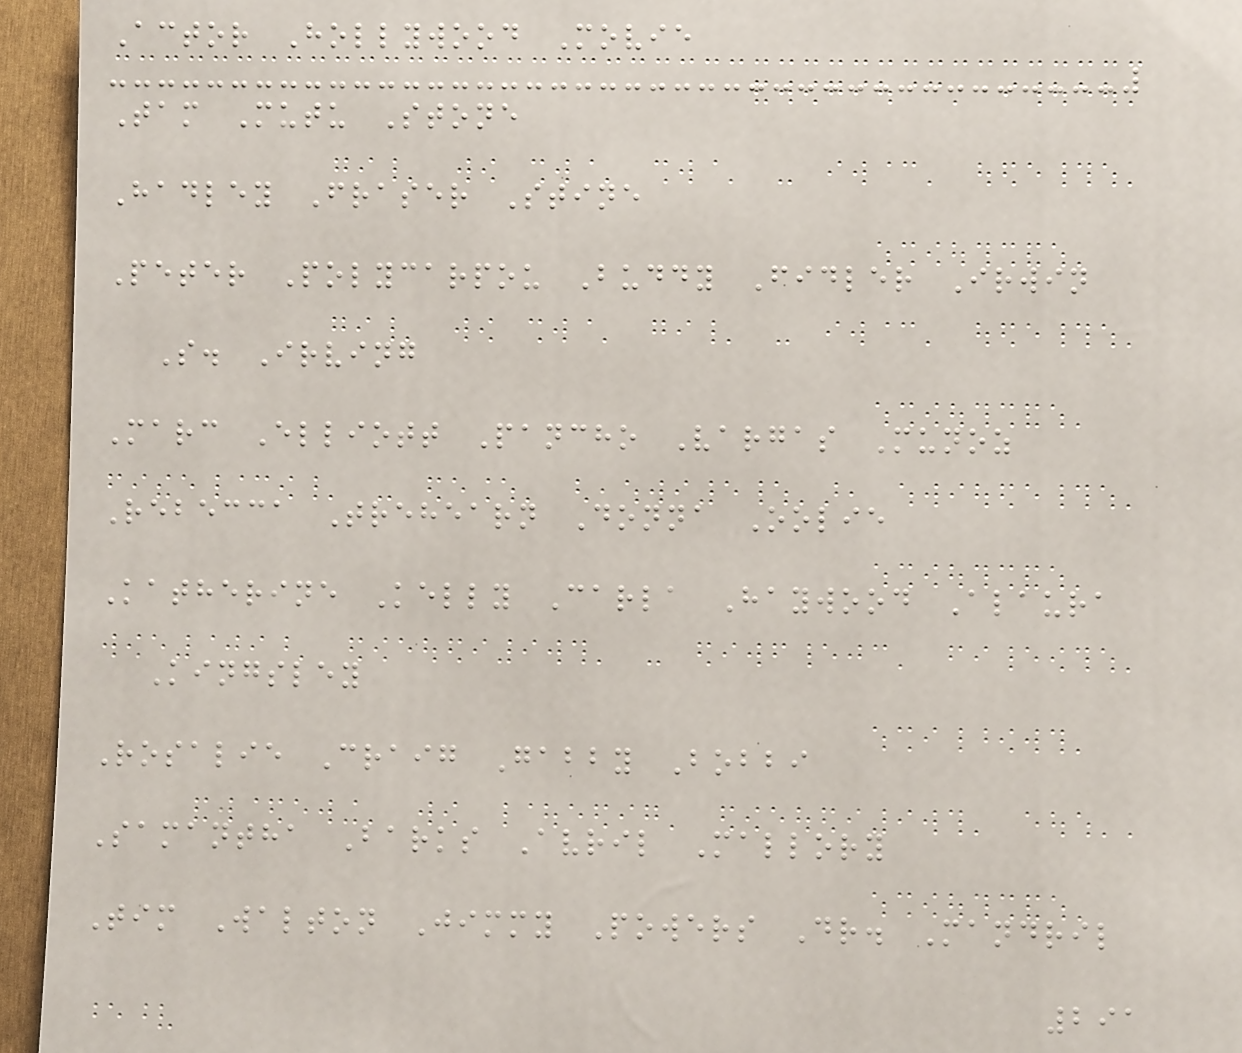Actor Hollywood Movie
Tam Mutu Stone
Hadley Fraser Stine
Peter Polycarpou Buddy Fidler Irwin
S. Irving
Marc Elliott Pancho Vargas Munoz
Rebecca Trehearn Donna Oolie
Katherine Kelly Carla Haywood Alaura
Kingsley
Rosalie Craig Gabby Bobbi
Samantha Barks Avril Mallory
Tim Walton Jimmy Powers Dr. Mandril
291
